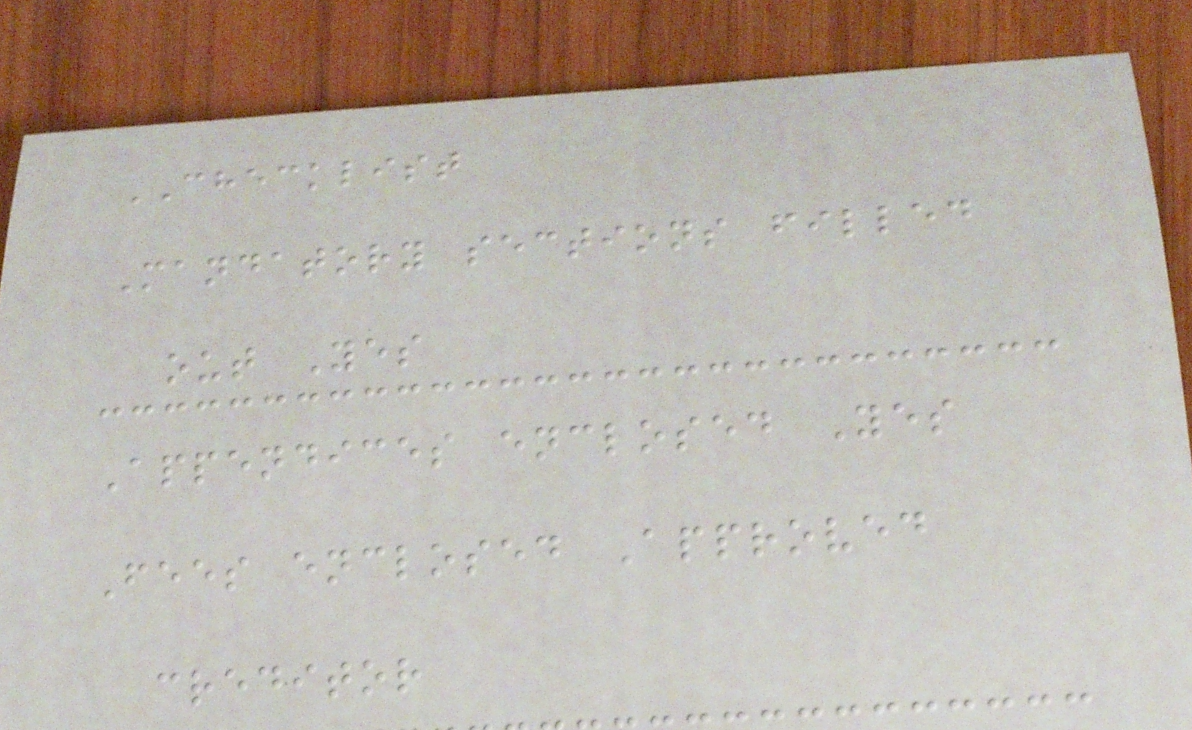CHECKLIST
Mandatory sections filled
out Yes
Appendices enclosed Yes
Fees enclosed Approved
creditor
